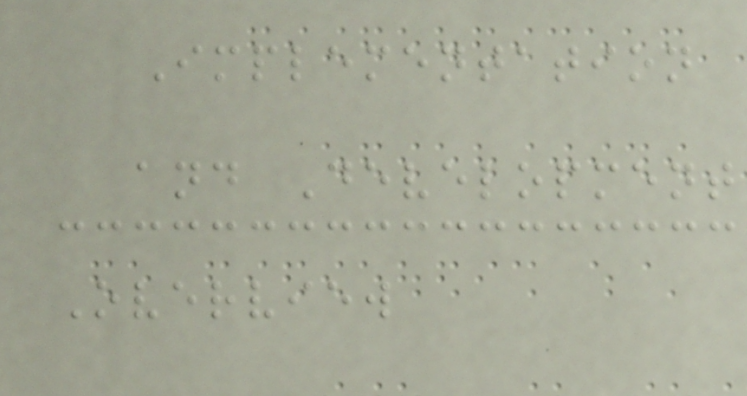Implementation
and Development
Overview
